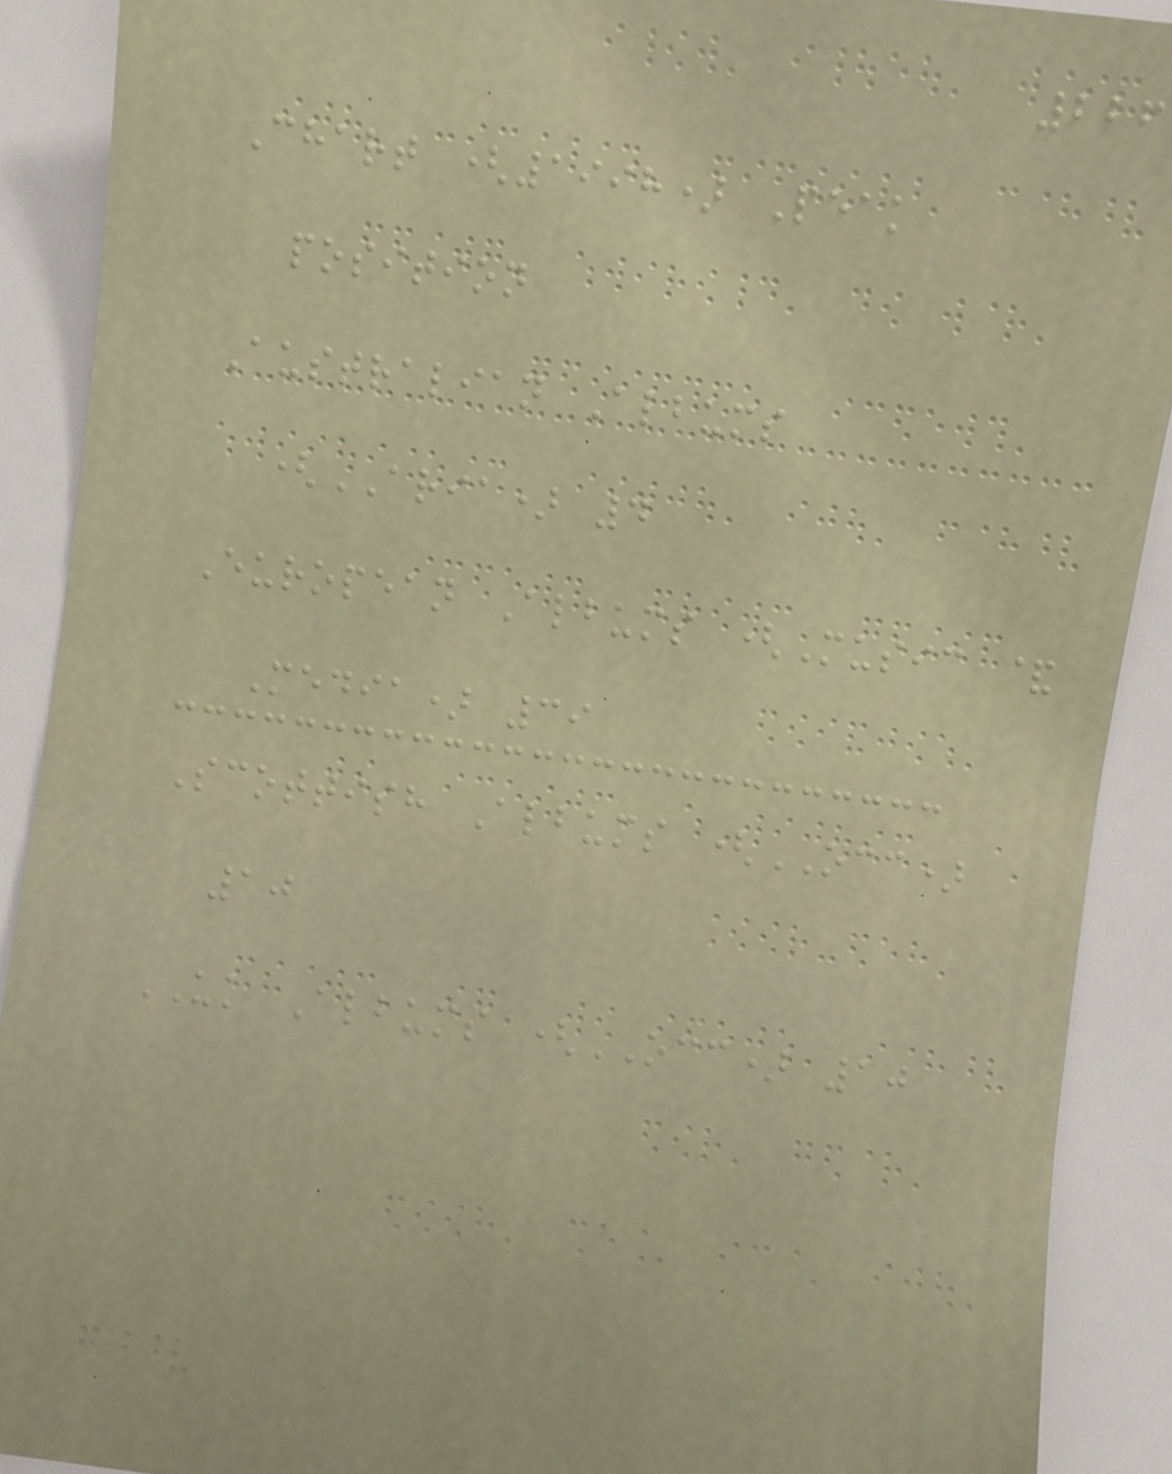226
Chart (1998) Peak
position
Australian Albums
(ARIA) 4
European Albums (Music &
Media) 39
Scottish Albums (OCC)
10
UK Albums (OCC) 10
